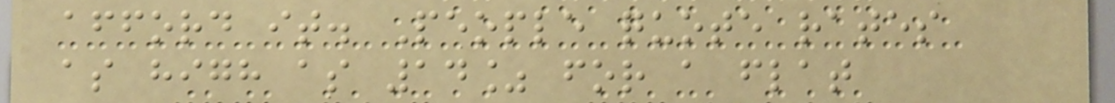afford it. People quote rates
as high as 14% for a flat
